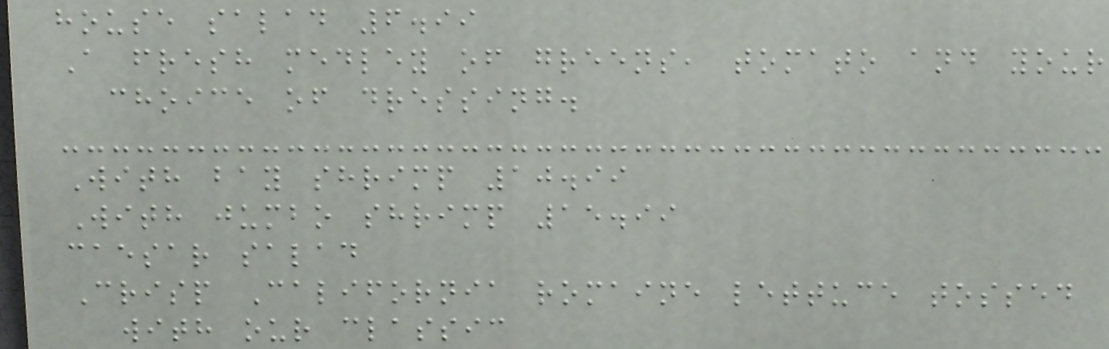house salad 6.99
A fresh medley of greens, tomato and your
choice of dressing.
With bay shrimp 10.99
With jumbo shrimp 15.99
caesar salad
Crisp California romaine lettuce tossed
with our classic
